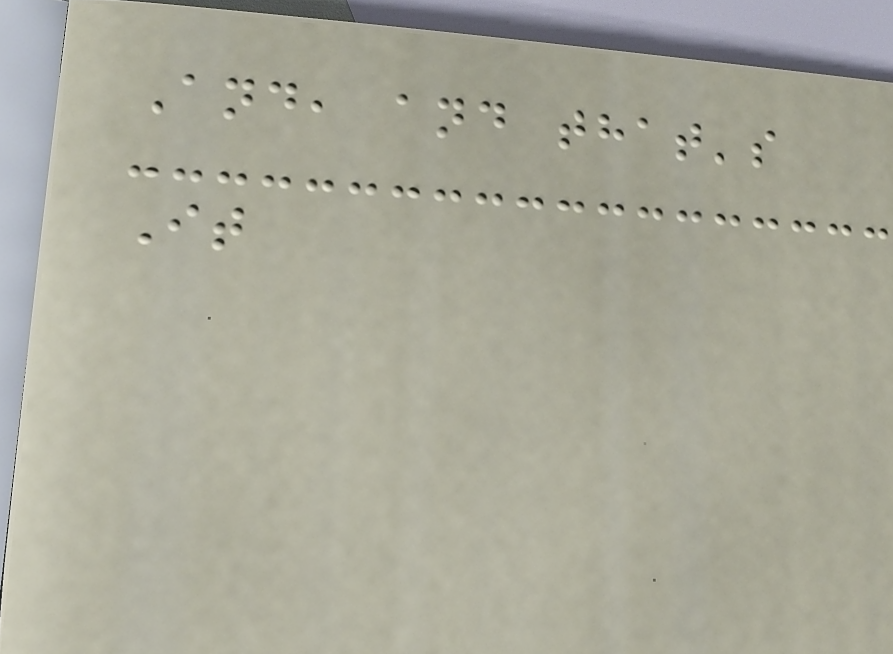And, and that's
It
